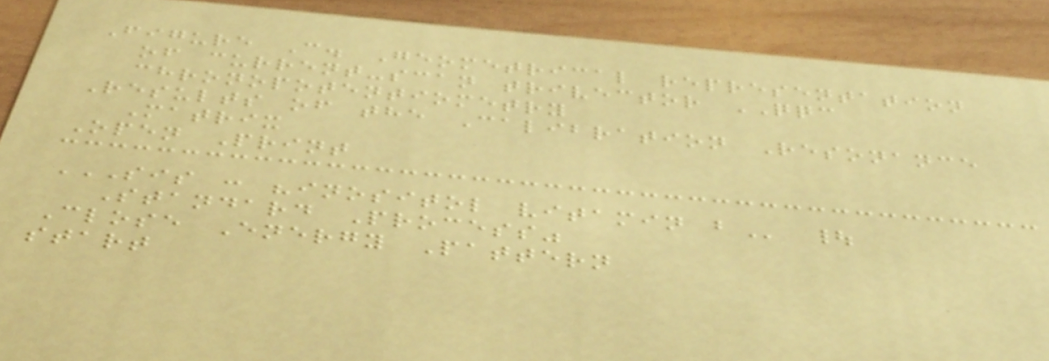Figure C. Geometrical representation
of current-scan trivector QQC
chronopotentiometry
Results of the Calibration Resonance
Matrix
Open Print
SIS : "INOSITOL VITAMIN B |
Standard Process"
Close Energy Pattern
start
